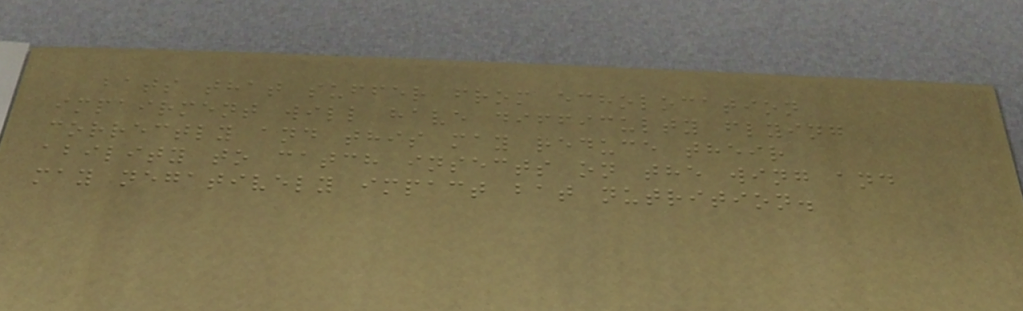bats that suffer from echolocation
impairment will have difficulty flying
correctly and this may reduce their
ability to catch insects on the wing and
may negatively impact bat nutrition.
